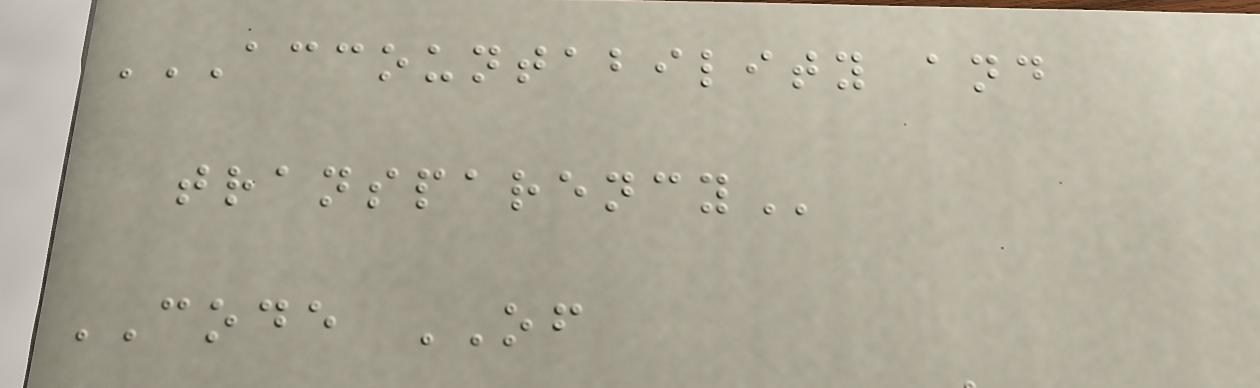ACCOUNTABILITY AND
TRANSPARENCY
CODE OF
